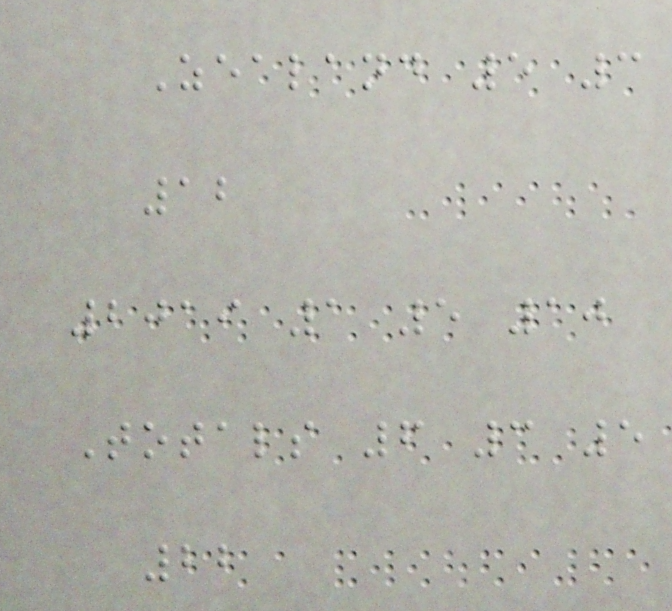Zealand 5 3
12
2019 1 5 10
Totals 6 3 5
22
